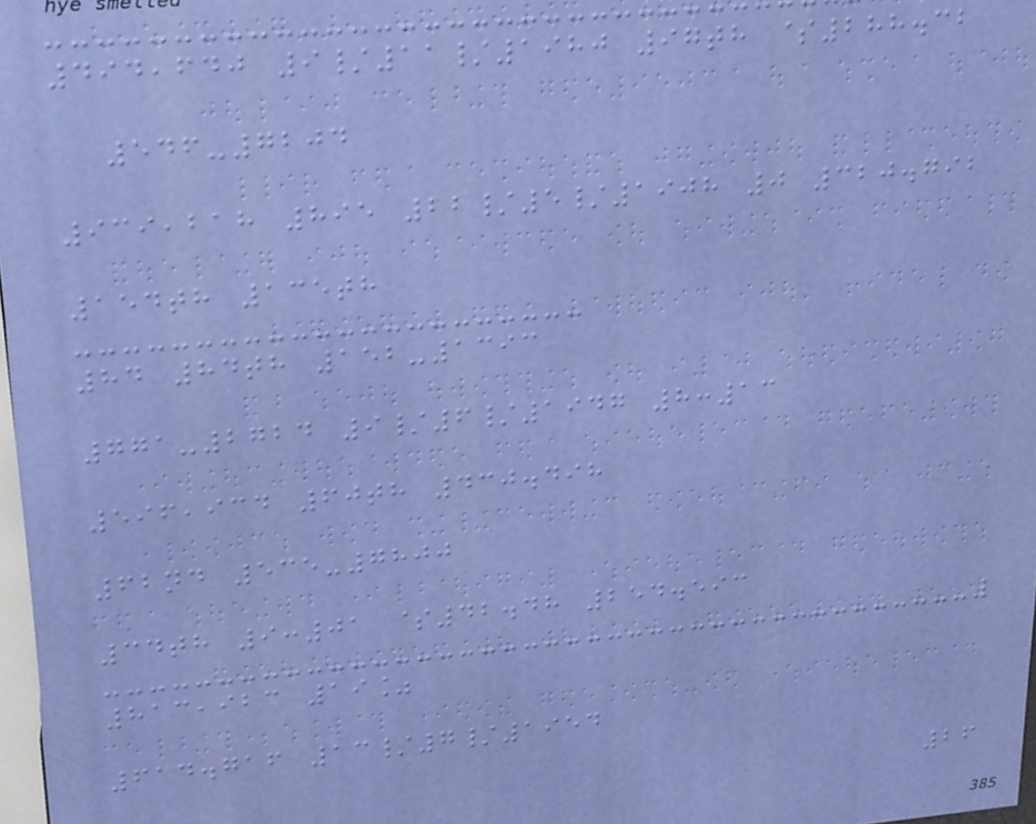494,640 9/11/1980 97th $288.32
546-7204
939,218 895 22/5/1908 0 320.792
154th 135th
84 84th 152-1393
771-2724 9/6/1947 8:13
596,934 60th 430.498
62nd 535-7800
34th 9:01 $42.48 254.593
813,923 19%
614.716 13/7/1954
26
